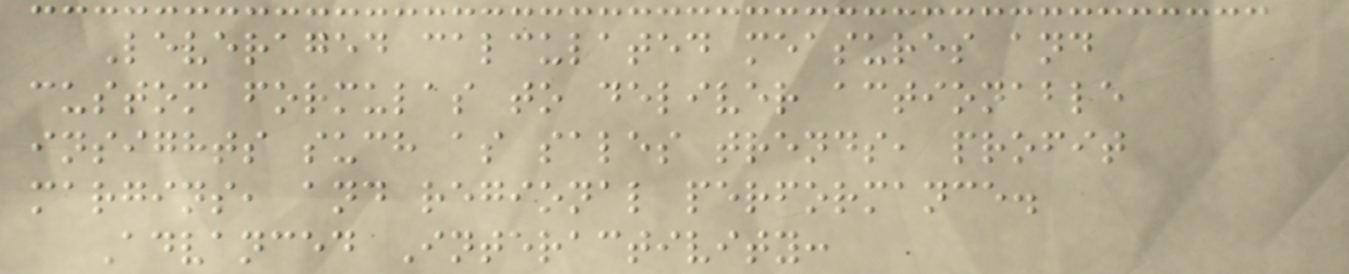Leveraged calculated measures and
custom formulas to deliver actionable
insights such as sales trends, profit
margins, and regional performance.
Advanced Interactivity:
